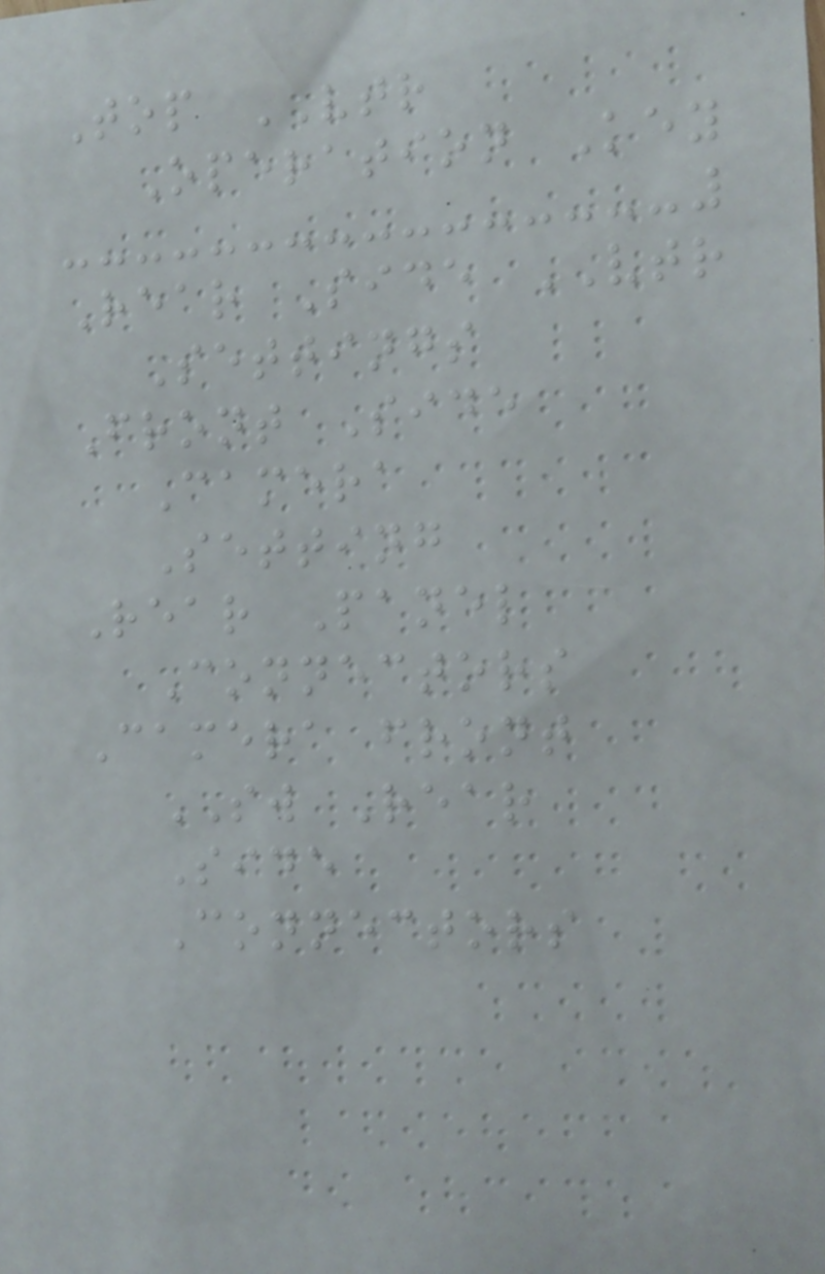Top VTR
Operation Key
Rear Side VTR
Settings
Front Side
Camera
Setting
Rear Panel
Connectors
Camera front
SW Rear
Side
Connectors
